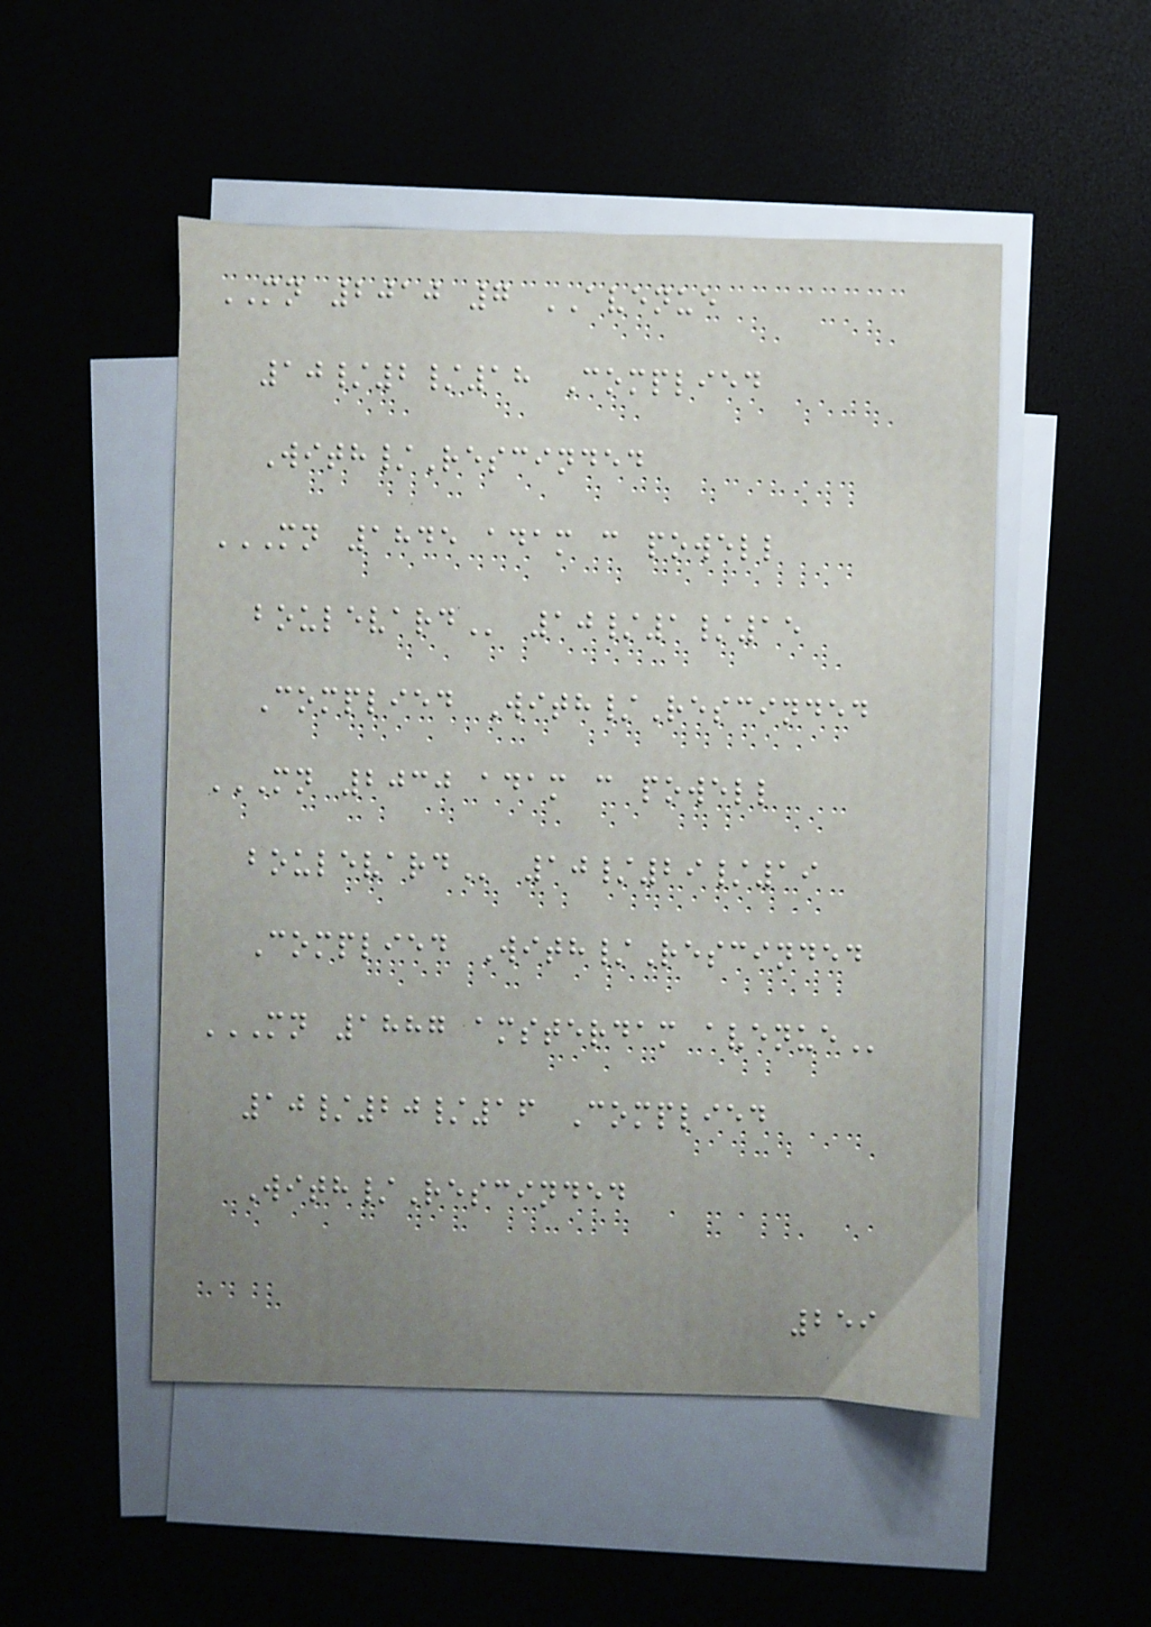MN 2010 7 AVENUE
10/2/18 Complied
With/Rescinded
MN 1845 ADAM C POWELL
BOULEVARD 10/1/15
Complied With/Rescinded
MN 2030 ADAM C POWELL
BOULEVARD 10/29/19
Complied With/Rescinded
MN 1887 AMSTERDAM AVENUE
10/20/16 Complied
With/Rescinded
259
